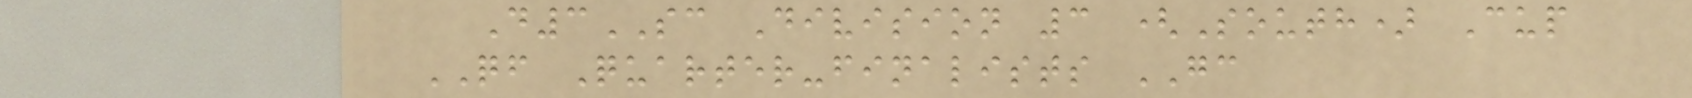D3SC Division 3 (South) Cup
QF Quarter-finalists GC
